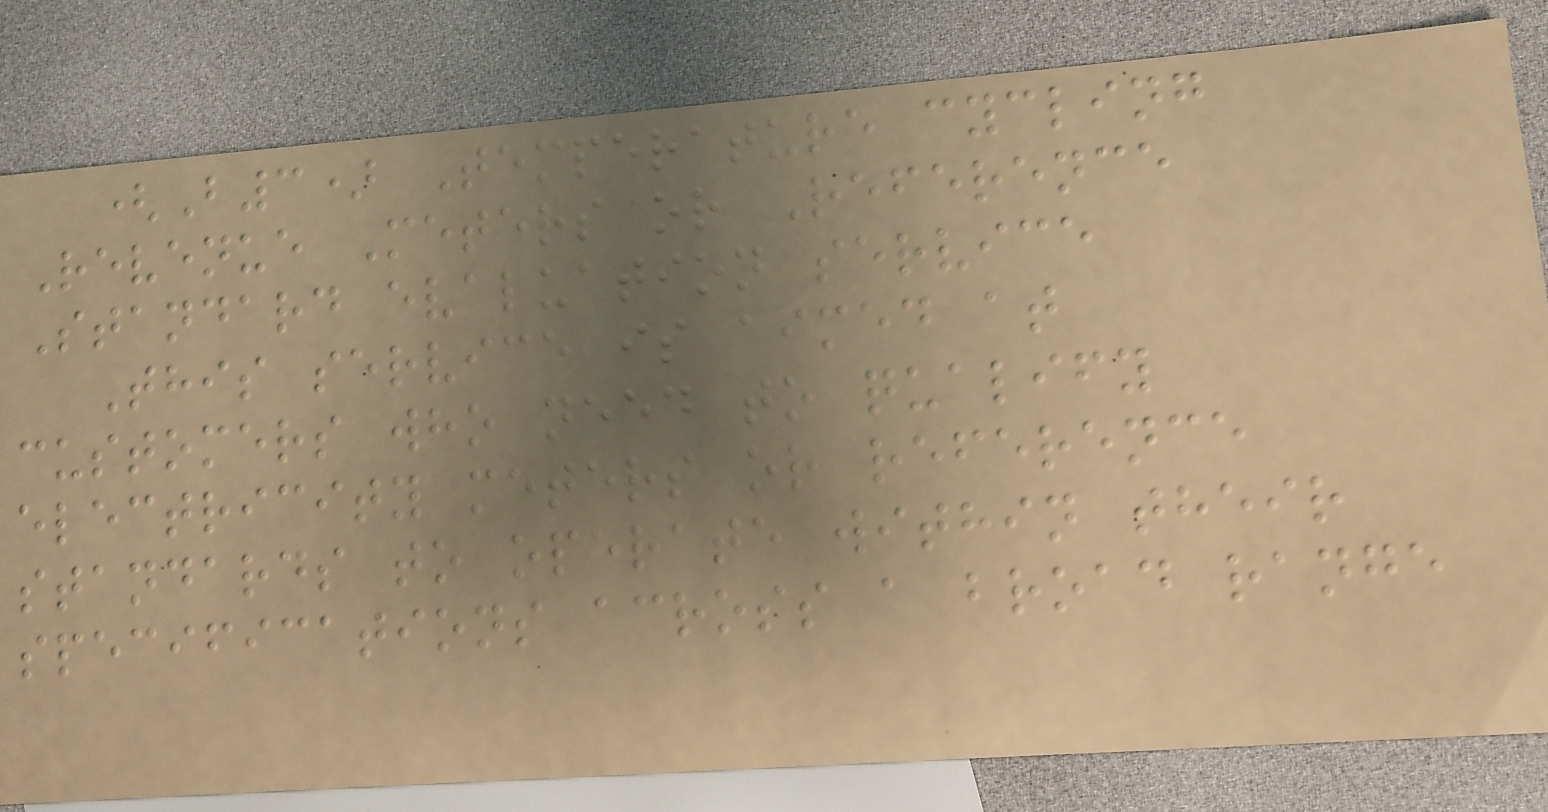(B3) Temperature cycling
Revenue Meters or Reference
Standard evaluation service
This service is aimed at
customers who need to qualify
electricity meters or reference
standards to operate within their
specifications across a broad range
